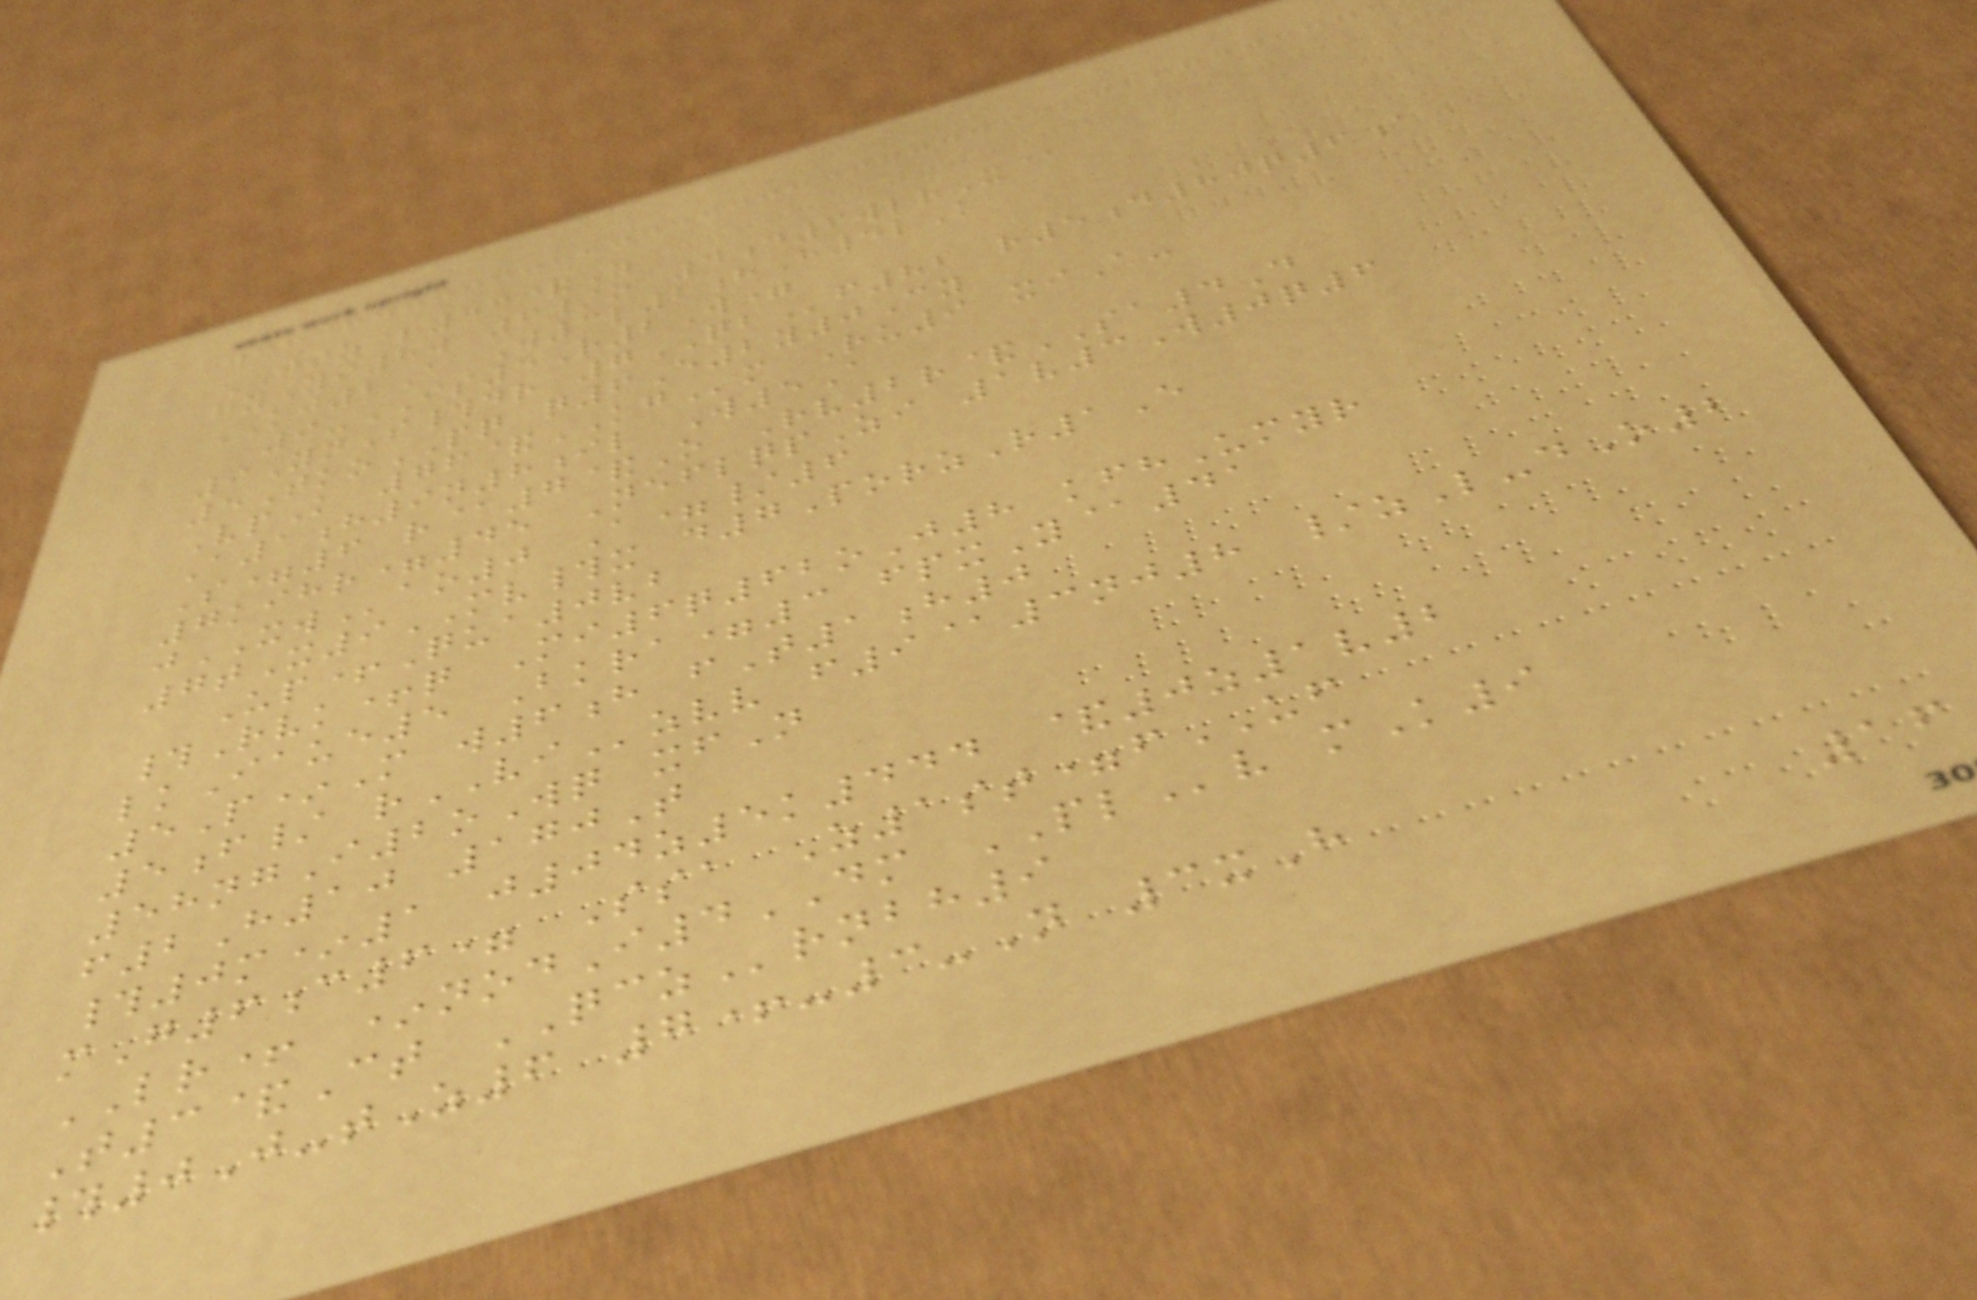TSZ l53&Z
gyYi8w 6/o 4d6wlrX@
KJ2A W3l2hH5lK
9-IS5R2W=
9YnS#dr 7QBf82 r5d80q6a
5TkoPQ q6E2y0Cy
VpK 76&KGm Ru9 xiA-
A1h9n8il W5A
S=6 r@7&O Rv2r&SA4D
7kihr=45 NeflqpZi 1v3W0q6
jXWao0 A=/6
7tX9MV#x d7PorzR1E
Up+Qua0vb
#Rvk+q Mi6q62oJ8 kfhUmyr
lkIaue5 Bkra=3 fpxY@41
5P*M w6h fT1h0
5f/ rVIzvv f9@3nj8 /zL-dO2
58ngI2oWq xfN
f2H10 170T
#0m*1 j04z5k444 &0z1v2
mG6c6= Ssa Z1st=fUF
LR+ *nodI4DM PLv mK9
T3&Ct QCZrnbh9
#0J-tZ6 7+-3-N 3xH
16
